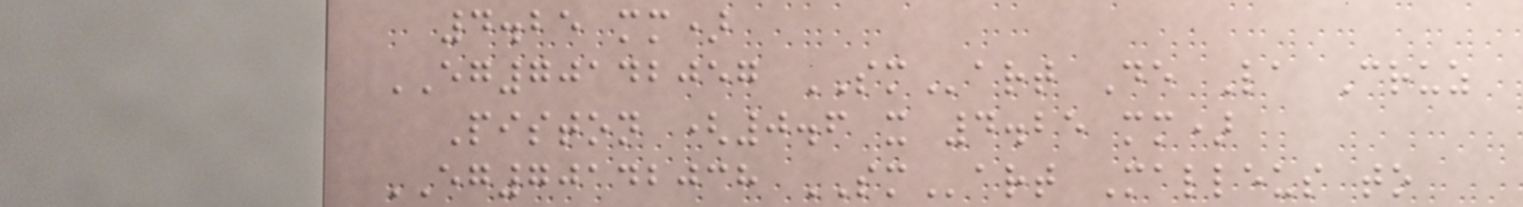4.25 mm)
EG70142057 SMart De La Cruz
Piston (0.6 x 4.25 mm)
EG70142038 SMart Malleus to
